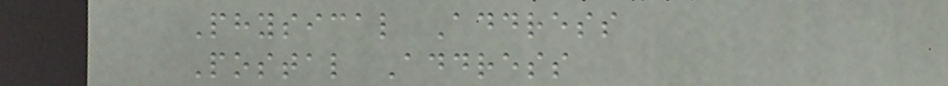Physical Address
Postal Address
